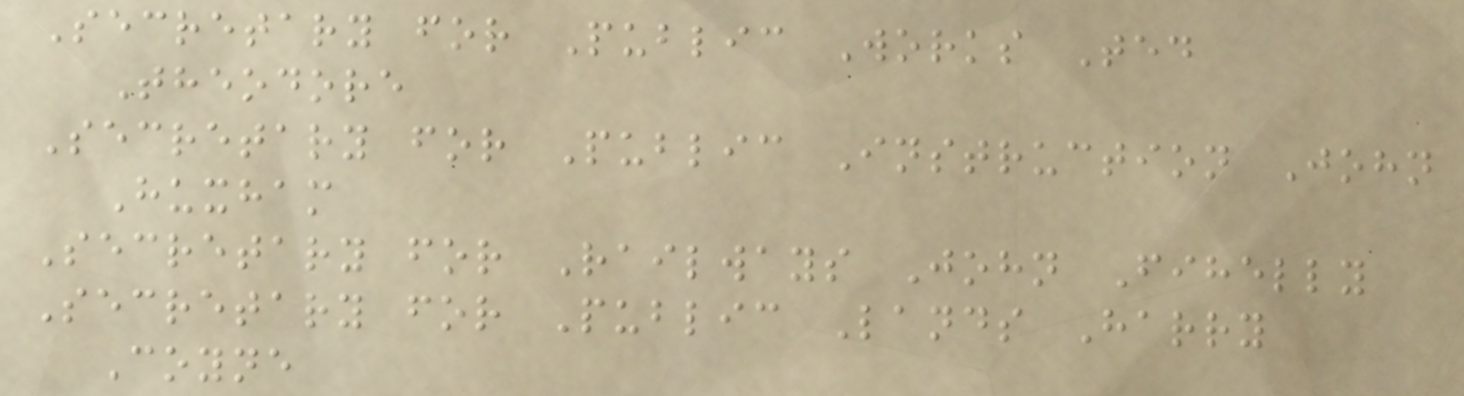Secretary for Public Works Ted
Theodore
Secretary for Public Instruction John
Huxham
Secretary for Railways John Fihelly
Secretary for Public Lands Harry
Coyne
